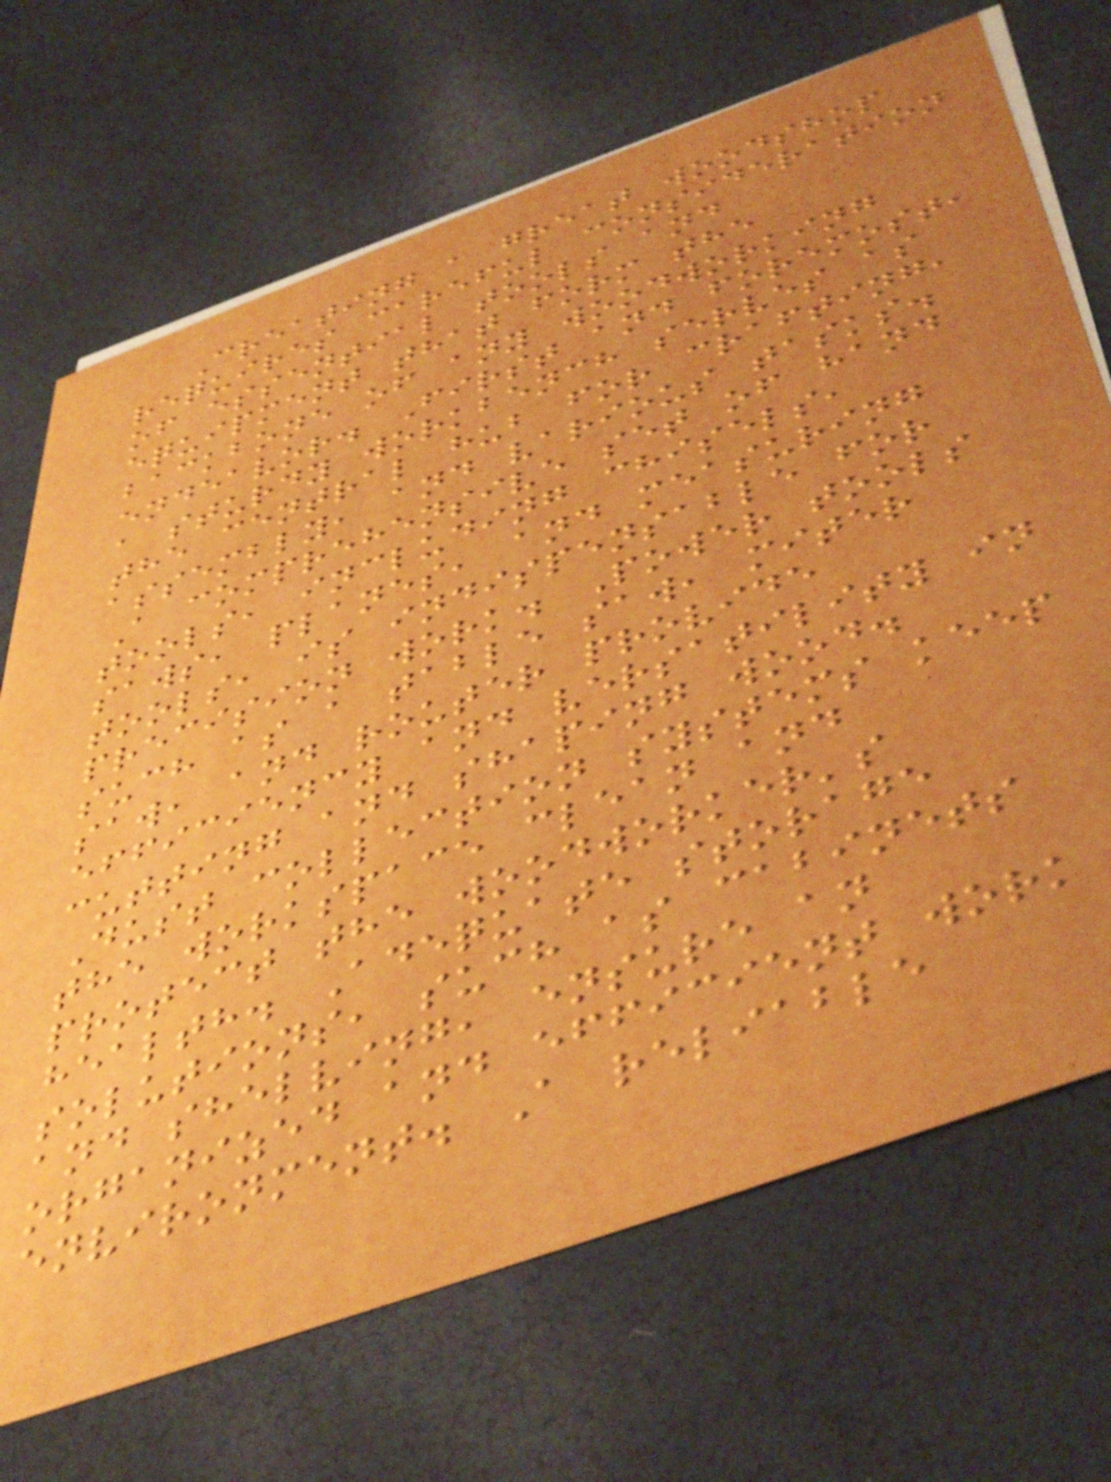Creating a great woodshop
requires careful consideration
of essential tools and
equipment that form the
backbone of any woodworking
endeavor. First and foremost,
a sturdy workbench serves as
the central hub for crafting,
assembly, and various tasks.
A comprehensive set of hand
tools, including chisels,
saws, planes, and measuring
tools, is indispensable for
precision work. Power tools
such as a table saw, miter
saw, and router provide
efficiency and versatility in
cutting and shaping wood.
Dust collection systems keep
the workspace clean and
protect the woodworker's
health. Adequate storage
solutions, such as cabinets
and shelving, ensure an
organized and efficient work
environment. A reliable
